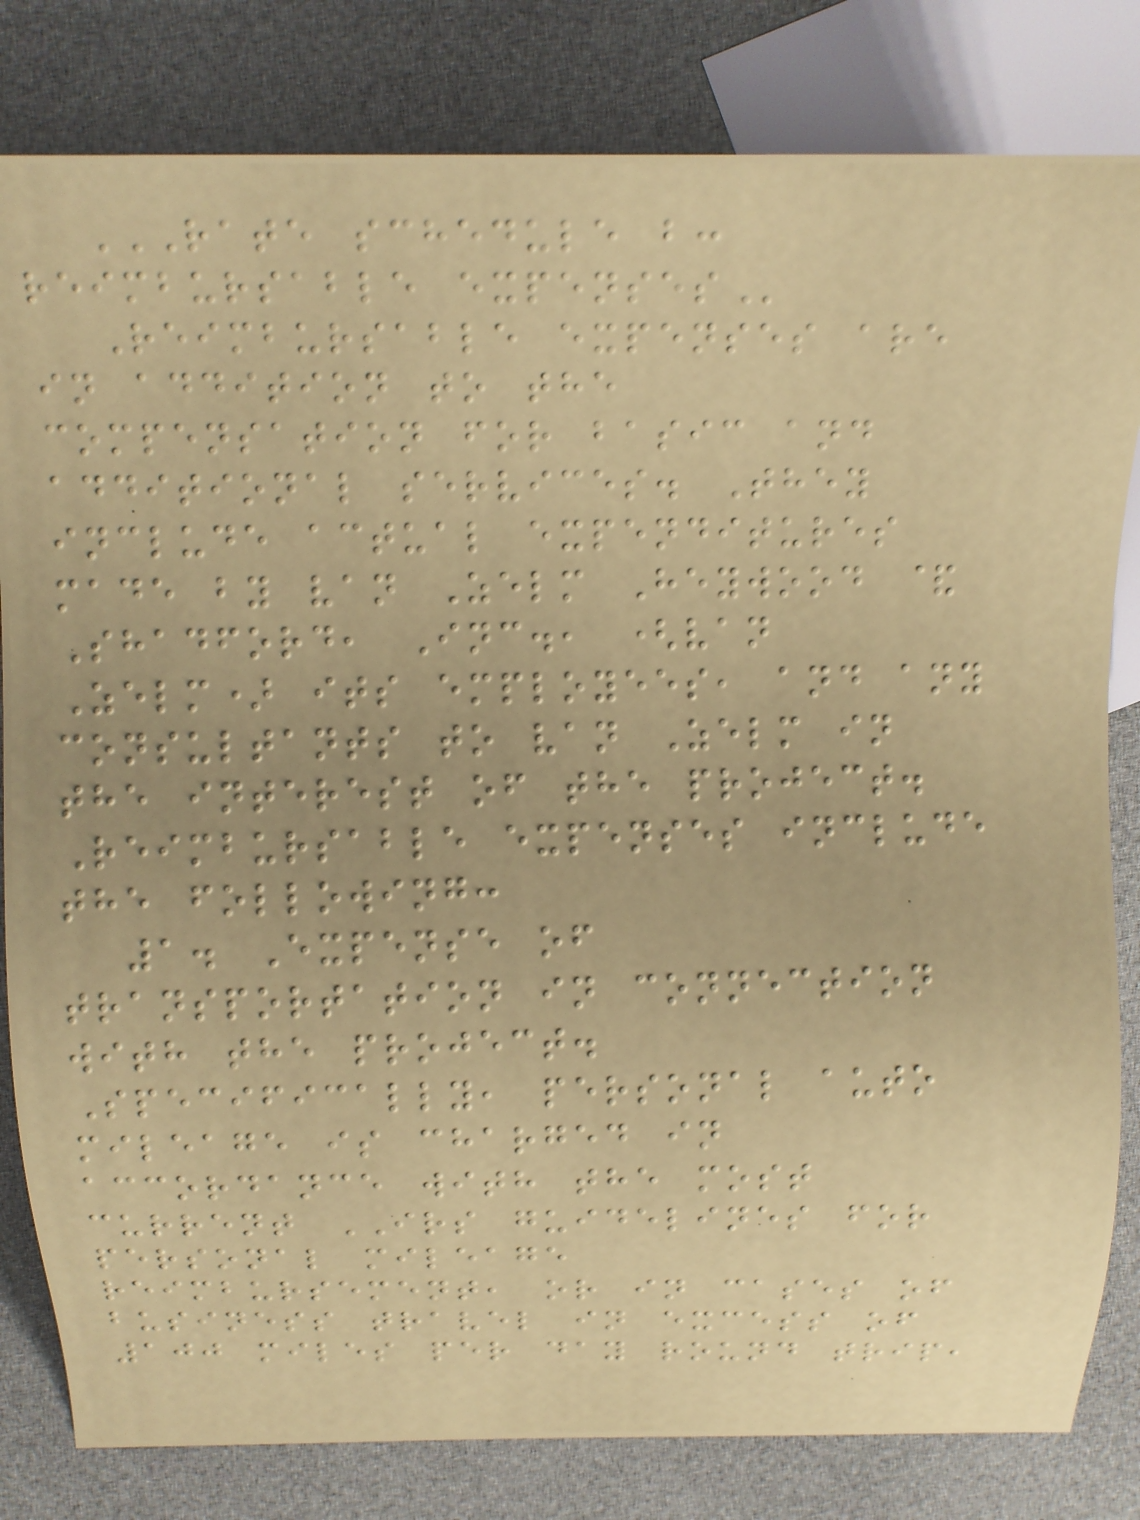RATE SCHEDULE B:
REIMBURSABLE EXPENSES
Reimbursable expenses are
in addition to the
compensation for basic and
additional services. They
include actual expenditures
made by van Zelm Heywood &
Shadford, Inc., (van
Zelm) its employees, and any
consultants to van Zelm in
the interest of the project.
Reimbursable expenses include
the following:
1. Expense of
transportation in connection
with the project.
Specifically, personal auto
mileage is charged in
accordance with the most
current IRS guidelines for
personal mileage
reimbursement, or in cases of
business travel in excess of
100 miles per day round trip,
